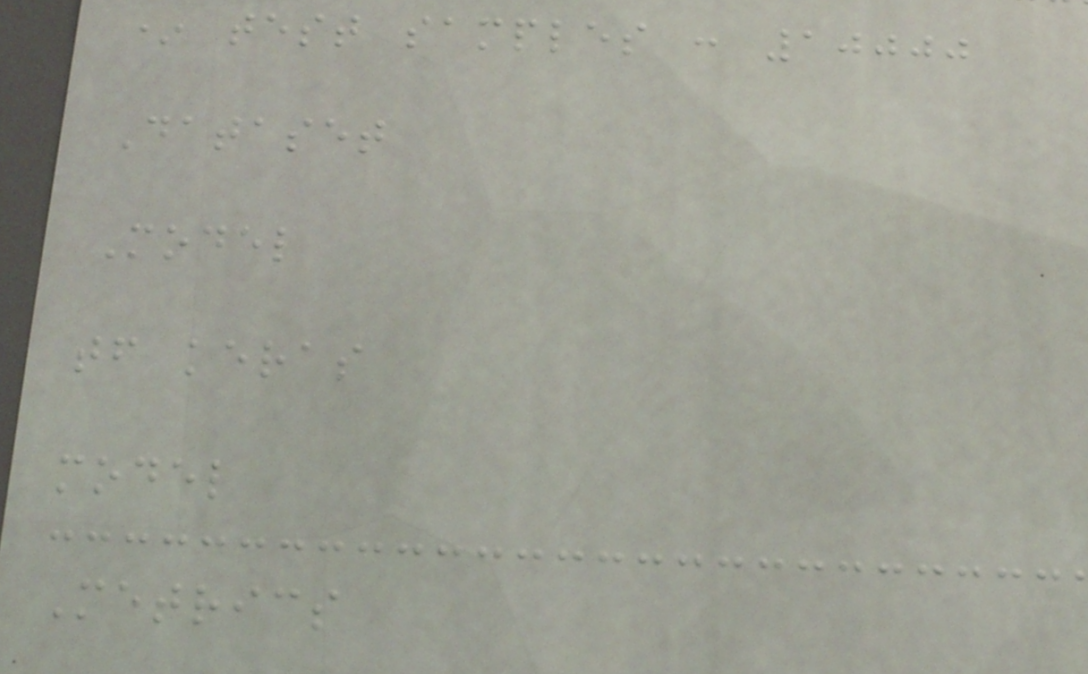* test samples : 10000
Dataset
Model
tf keras
model
Metrics
